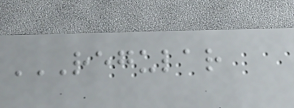REGULAR
